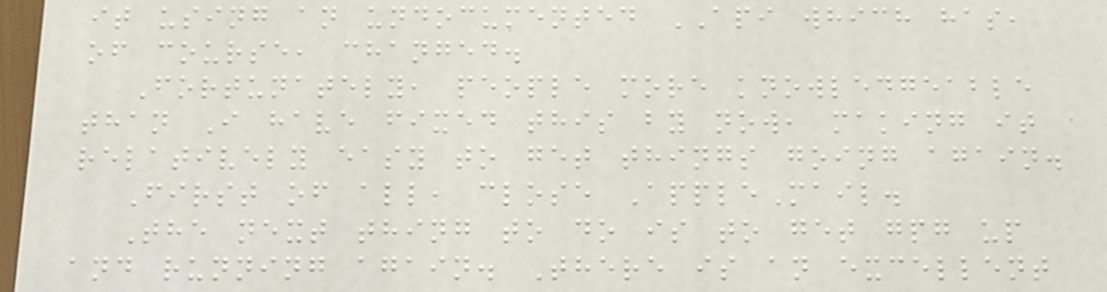it using an undocumented API which has,
of course, changed.
Fortunately, people more knowledgeable
than I have fixed this by now, making it
relatively easy to get things going again.
First of all, close AppleMail.
The next thing to do is to get gpg up
and running again. There is an excellent
